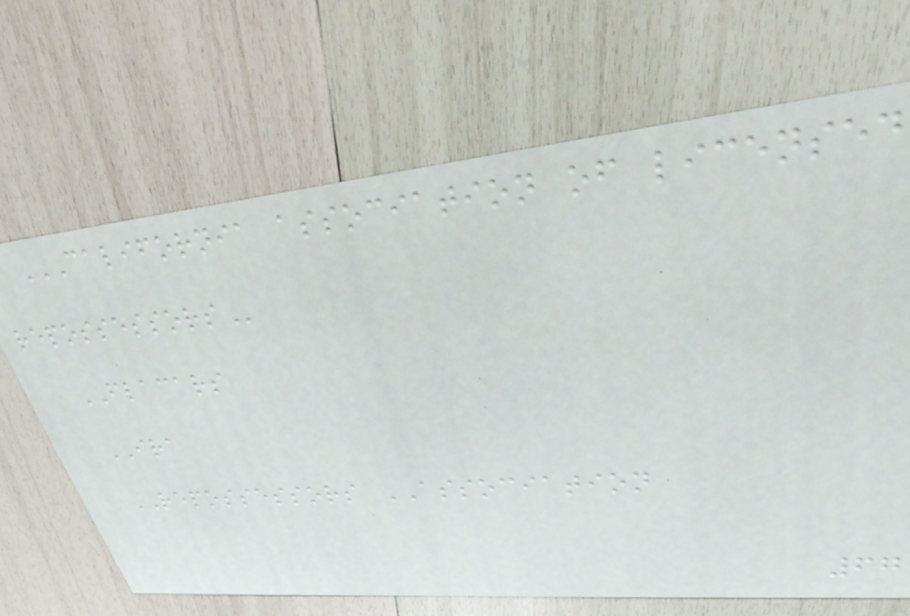CALIFORNIA ASSOCIATION OF LICENSED
REPOSSESSORS
FLACARS
IRA
REPOSSESSORS ASSOCIATION
67
